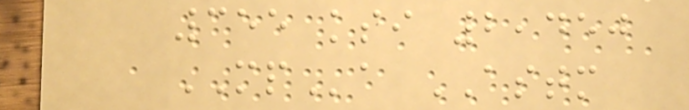355 ksi 2,450
MPa ASTM
